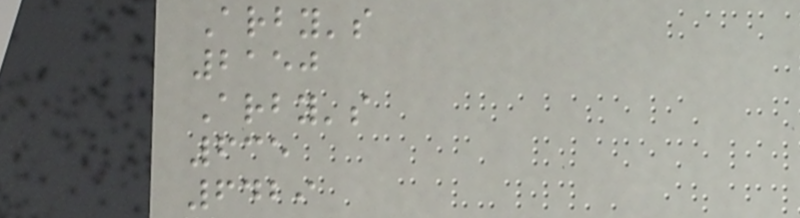Arby's
2150
Arby's
635
6429
